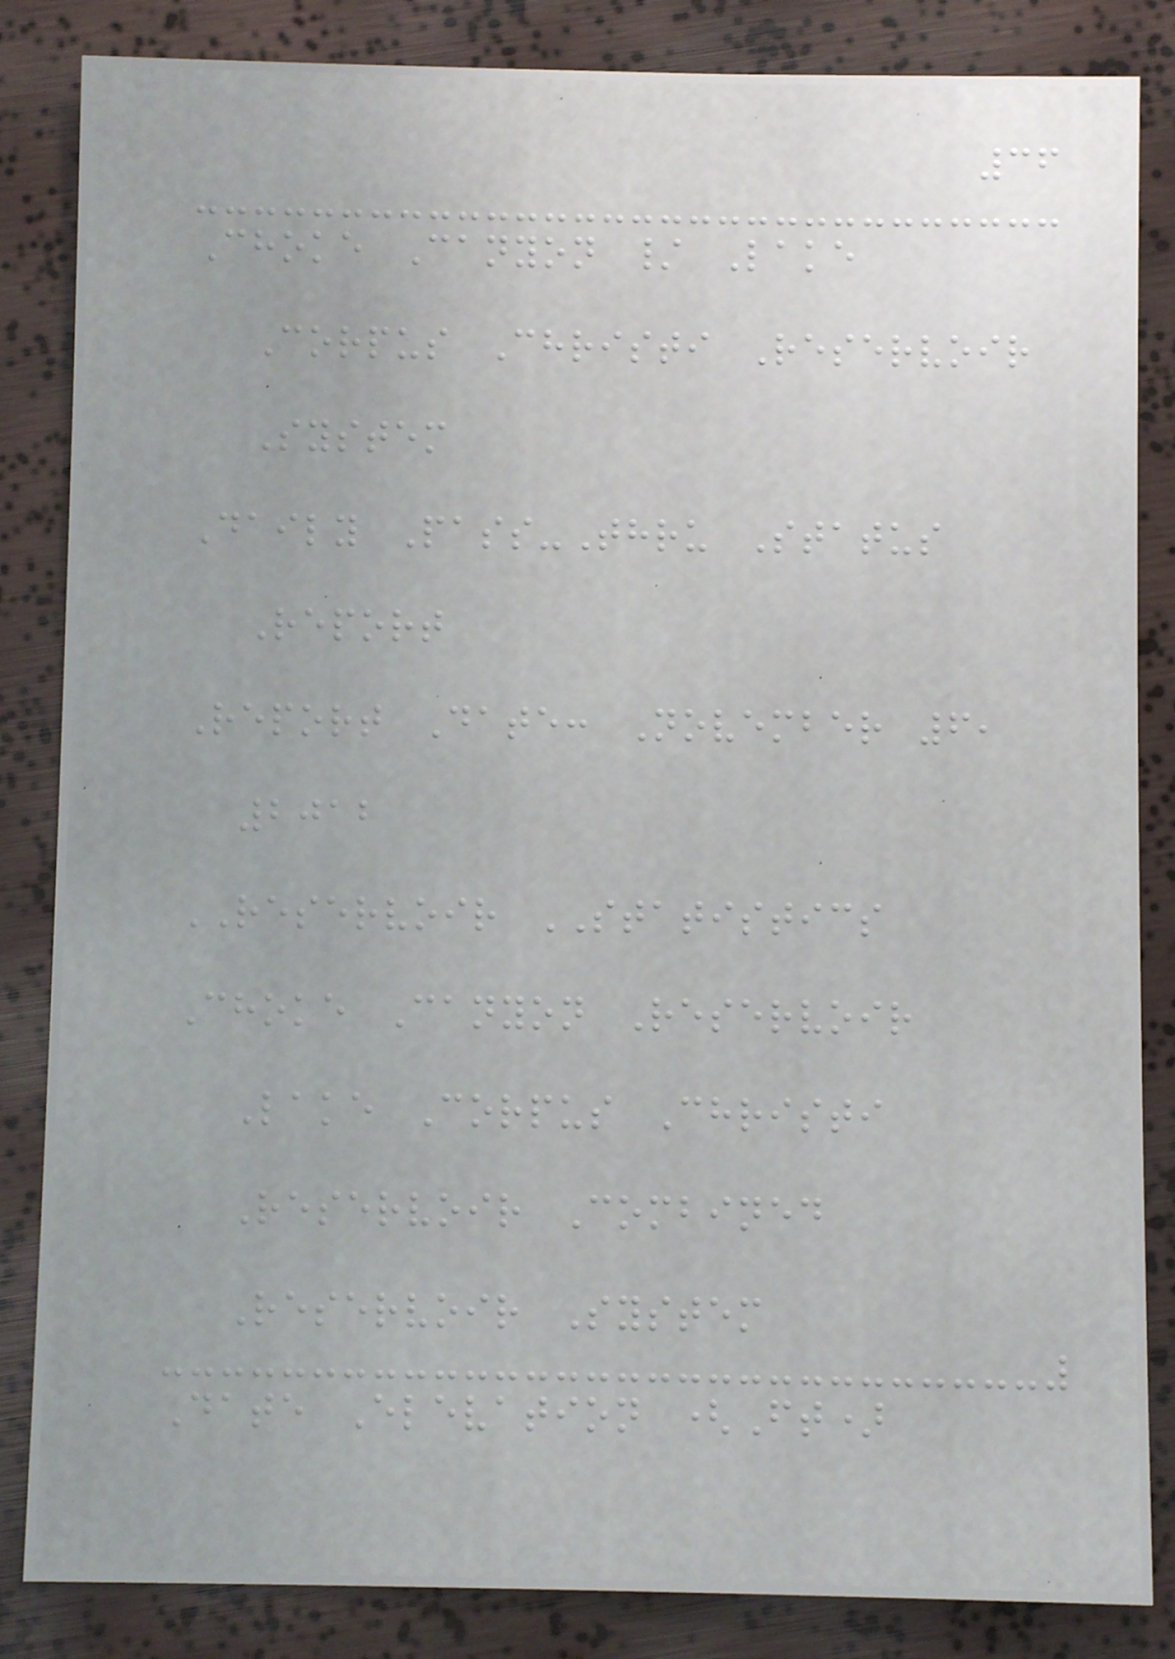36
Choke Canyon / Lake
Corpus Christi Reservoir
System
Daily Pass-Thru Status
Report
Report Date: November 6,
2012
RESERVOIR STATISTICS
Choke Canyon Reservoir
Lake Corpus Christi
Reservoir Combined
Reservoir System
Date Elevation (Ft)
